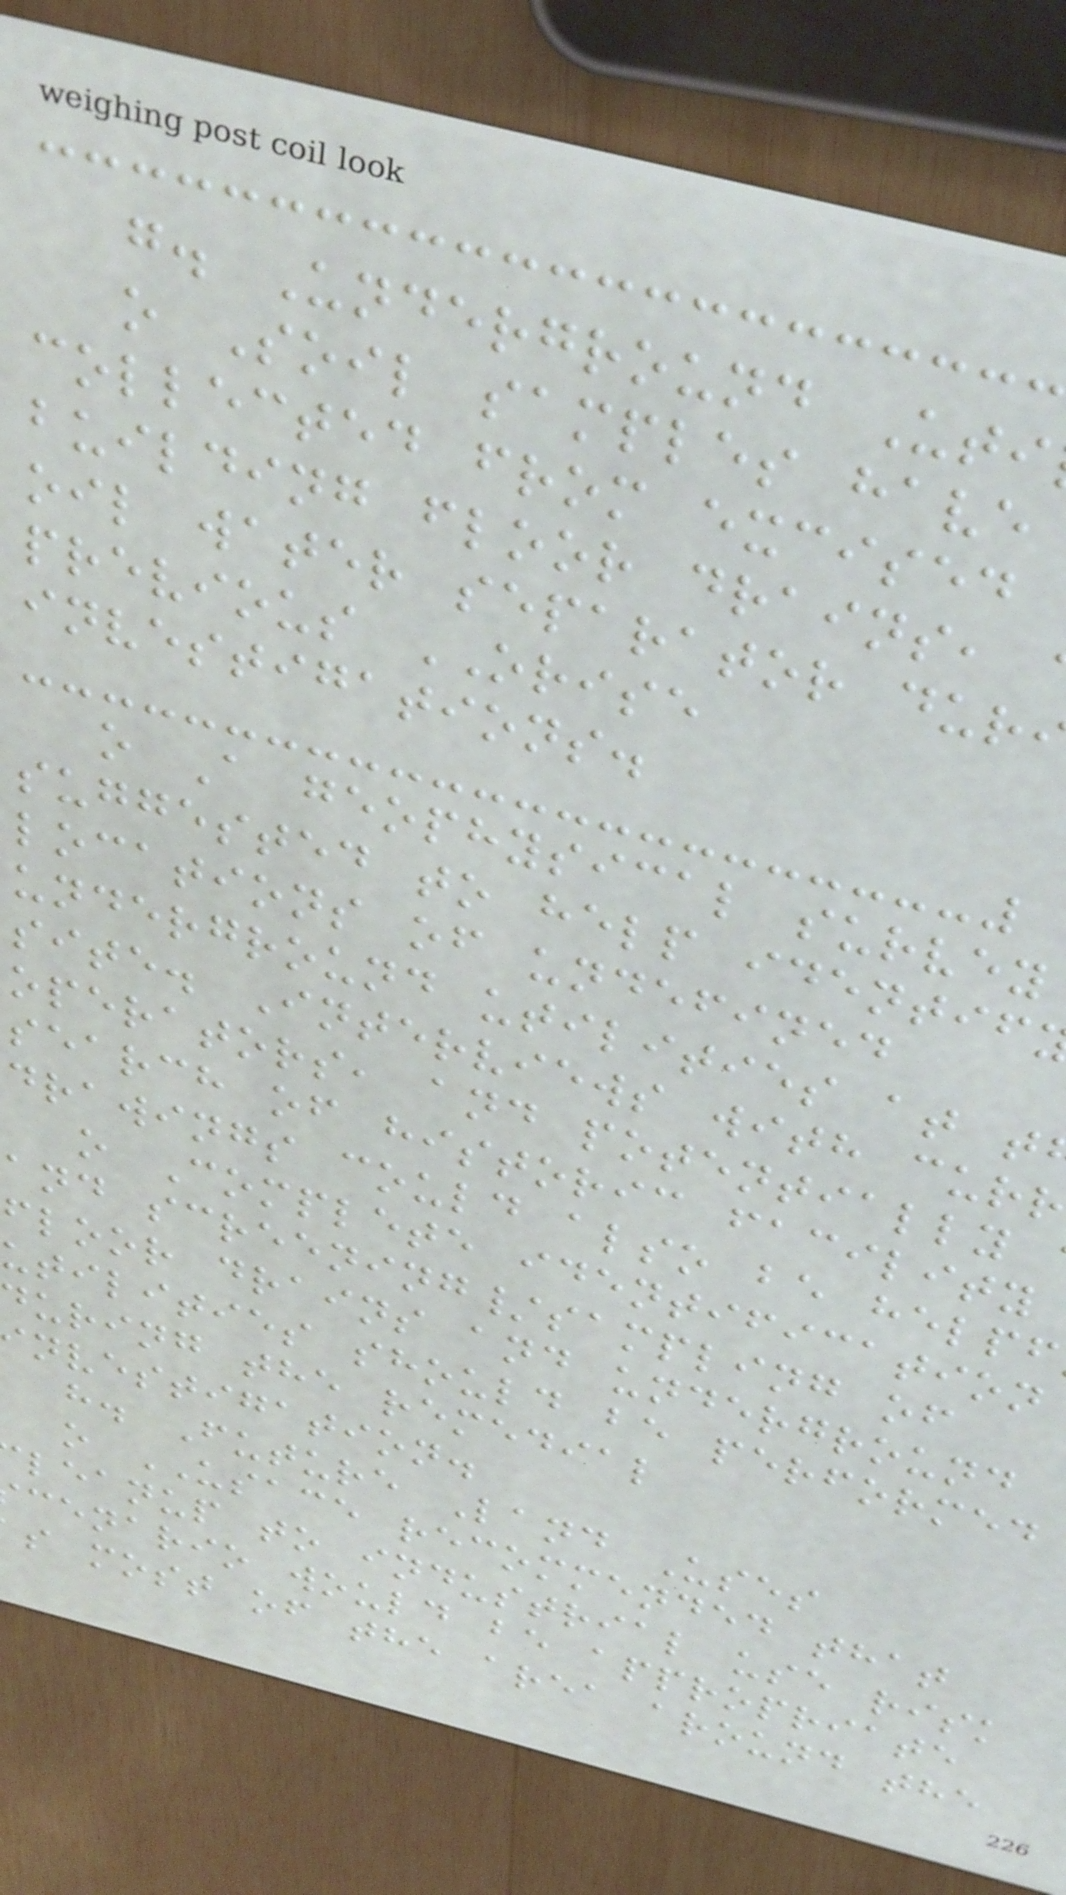g. Underground Uti
o Soil samples have
collected from excised
building floor drains,
oil water separator dur
previous ORISE
investigations.
o A geophysical survey
suggested to help identif
locations of undefined
underground utilities at t
site. Interviews with cur
operators, and potentially
search of historic facility
drawings could also be helpf
o Complete identification
and screening/sampling of
floor drains and underground
utilities should be performed
uring the remedial
nvestigation.
h. Future Land Uses
o USACE recommended that
leanup to industrial use risk
cenario would be appropriate
s most of the area around the
